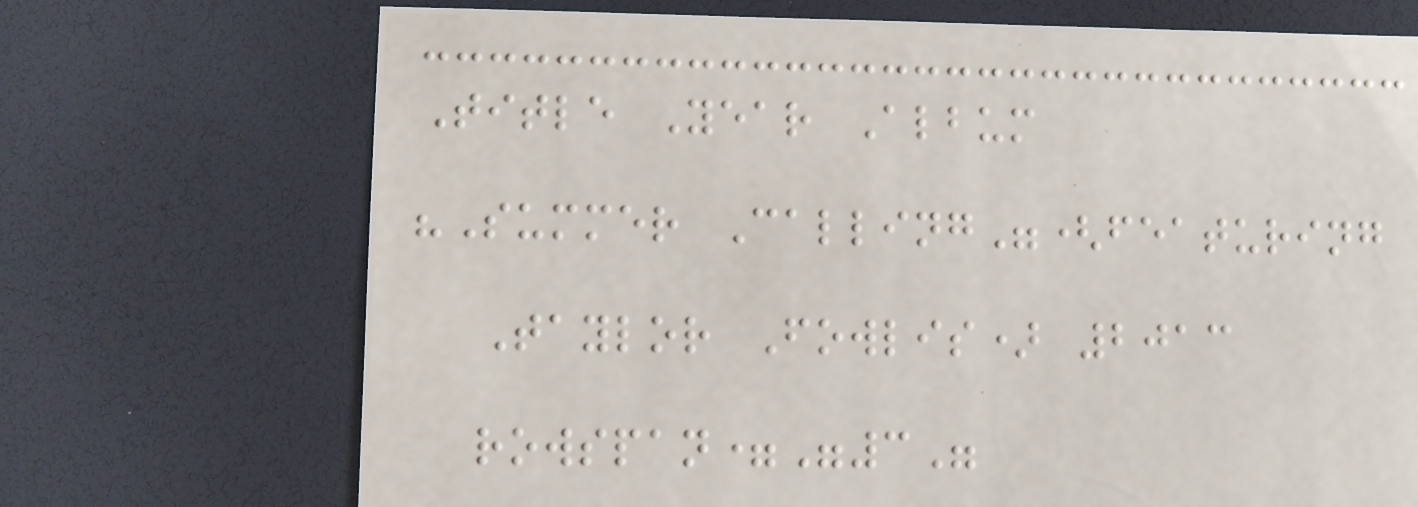Title Year Album
"Summer Calling"(featuring
Taylor Fowlis) 2013
rowspan="3"
